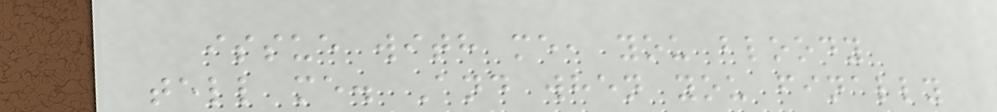issue with me, you bloody
tell me. And when you finally
